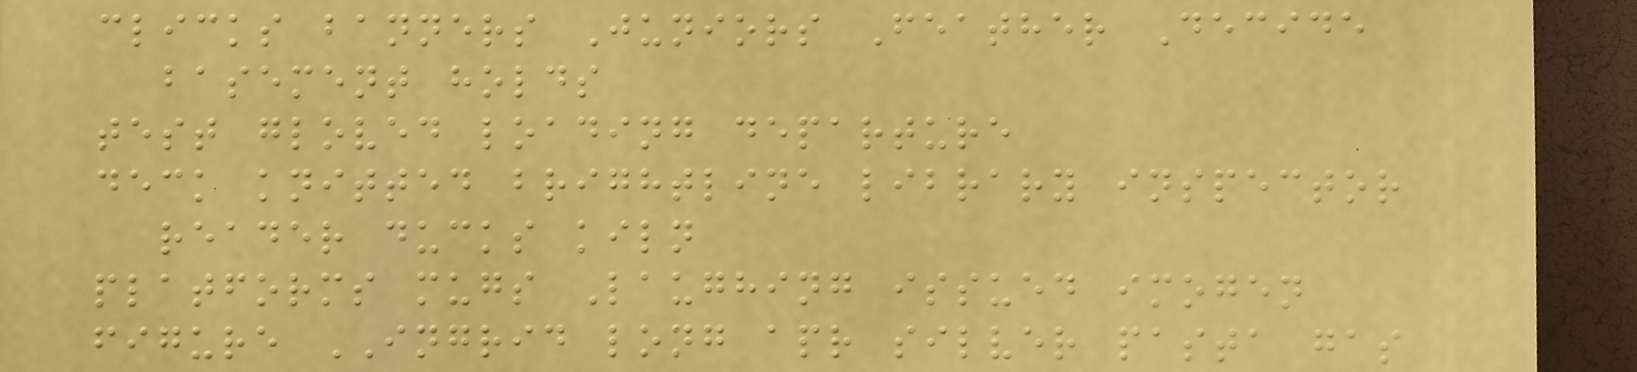clicks banners Juniors Feather Decide
basement holds
test gloved loading departure
deck knitted brightline library inspector
reader ducks kiln
platforms mugs Laughing issued imogen
figure INGRID long apr silver pasta gas
